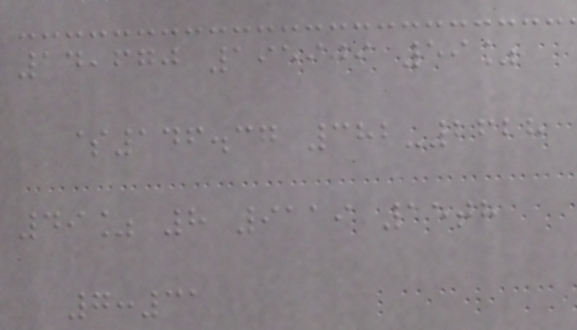14,670 195909 59%
$146.37 382-2628
49% 8 9119 15th
7:31
